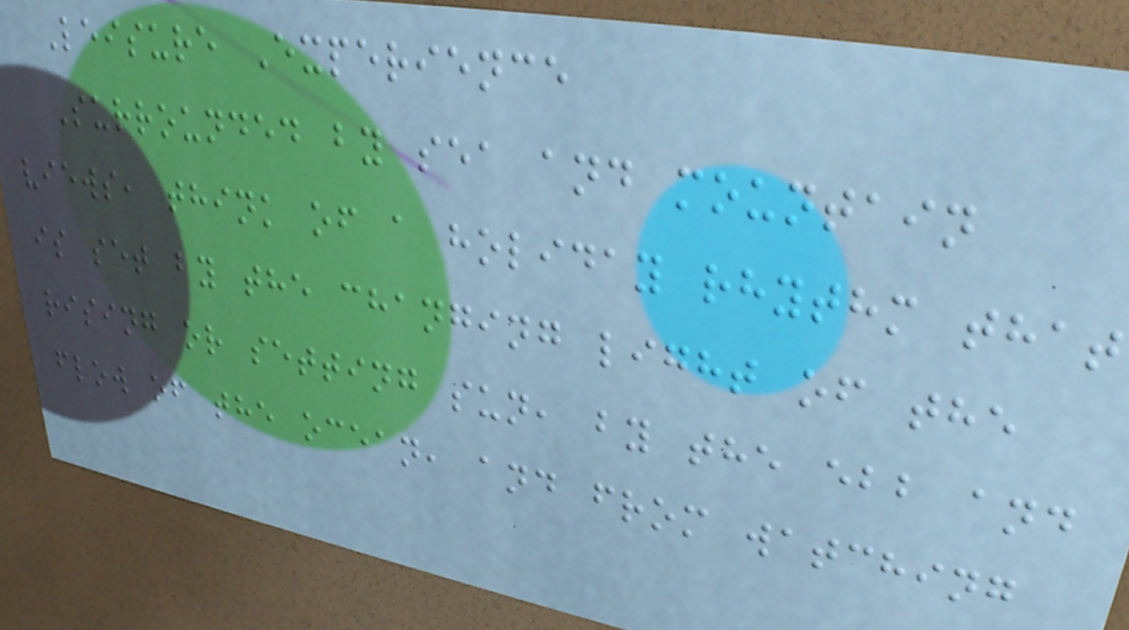Leisure Experience
Surrounded by sea and mountain
views, think of a holiday rhythm that
is set by the changing light of the
rising or setting sun, by the ebb and
flow of the ocean, and from watching
